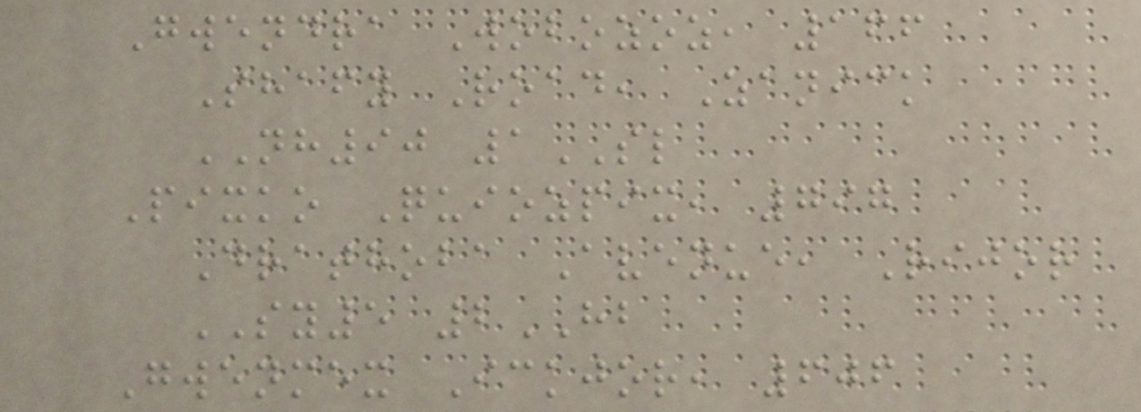Gwendra Wobozoz, 166
Shafy Road, Zanick
NH90 1SL
Pixko Quiozpix, 797
Drathoba Avenue, Rijor
SY5 2HB
Gwenmex Ickjor, 606
